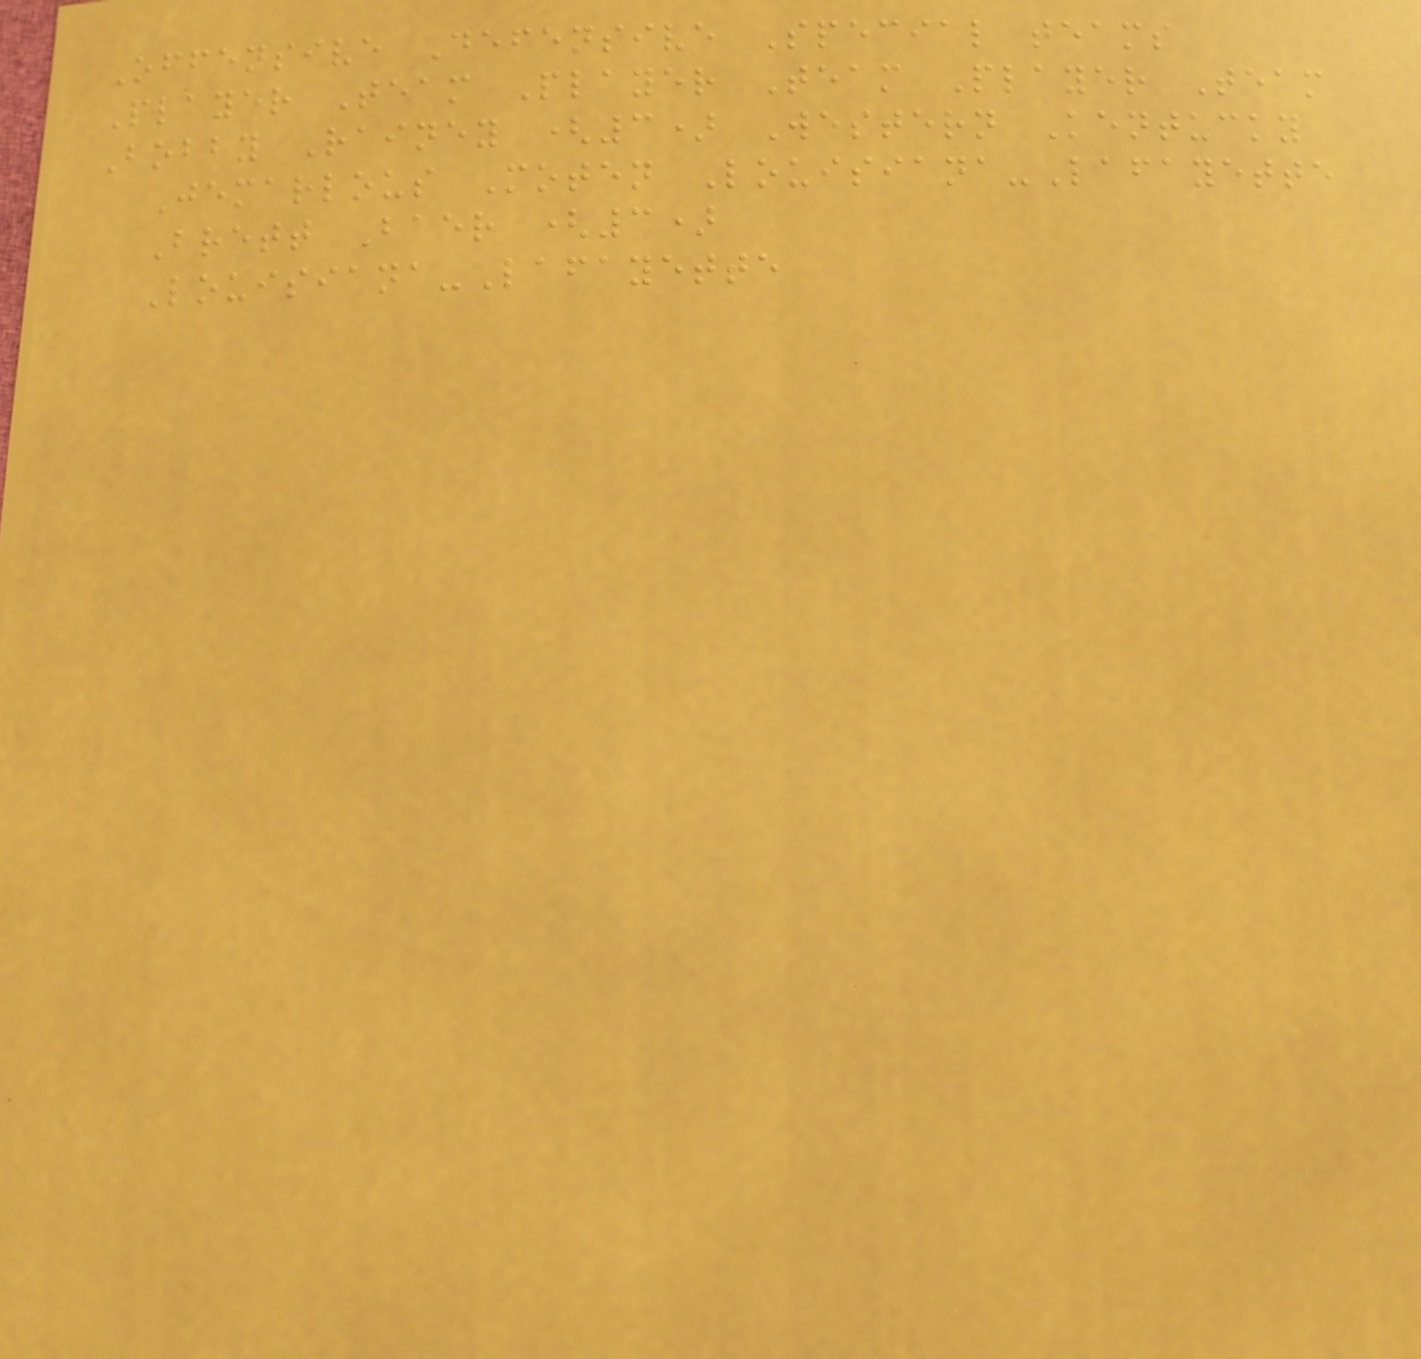Offensive Defensive Special teams
Player Team Player Team Player Team
Bobby Rainey (3) Western Kentucky
Jemarlous Moten Louisiana-Lafayette
Brett Baer (3)
Louisiana-Lafayette
